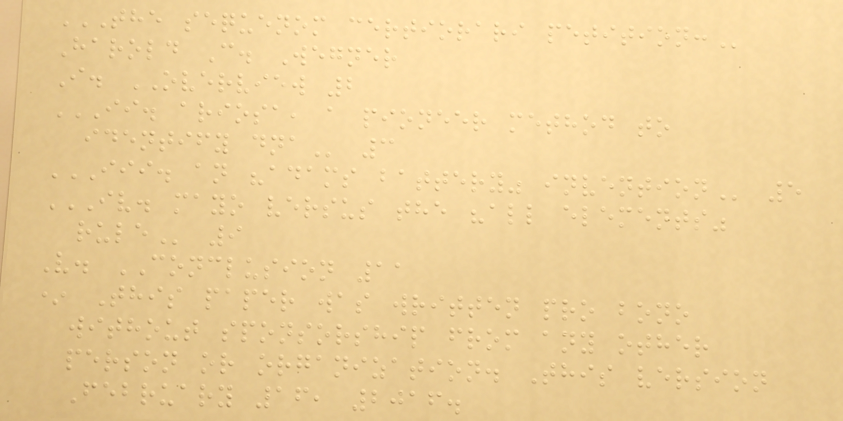THE SEQUENOM CERTIORARI PETITION:
Harold C. Wegner
I. OVERVIEW 2
II. ARIOSA, A PIONEER METHOD TO
IDENTIFY DNA 3
III. AN "ADAMS BATTERY" INVENTION 5
IV. MAYO VERSUS THE "ALL ELEMENTS"
RULE 9
V. CONCLUSION 11
* This paper was written pro bono
without sponsorship from any other
person or organization. This version
February 16, 2016.
